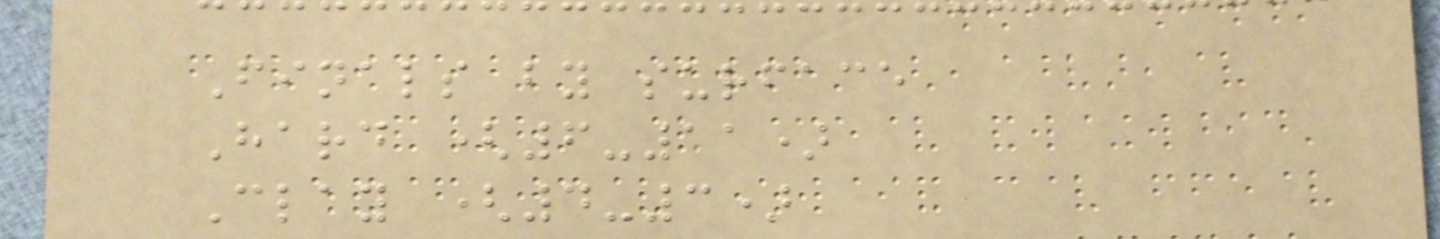Finals by surface
Hard (6-11)
Clay (4-3)
